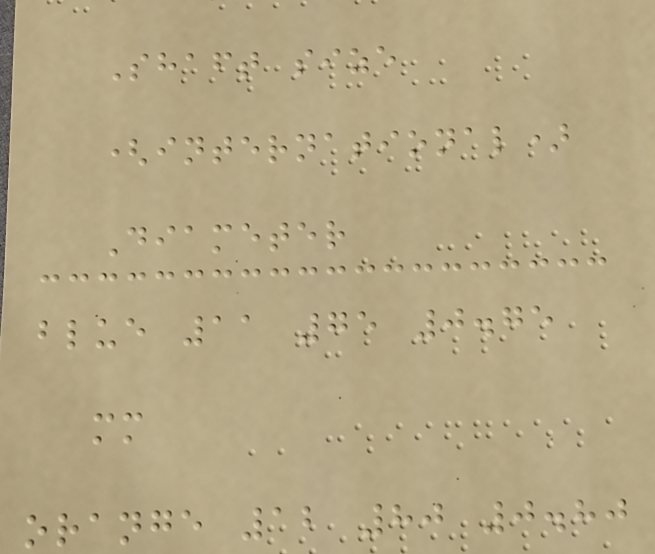Shaft size
(international)
Diameter
blue 11 75 0.75
mm
orange 12 80 0.80
